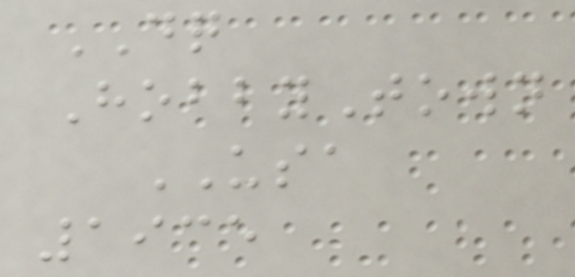DQ
HobbyTown
USA
1935
